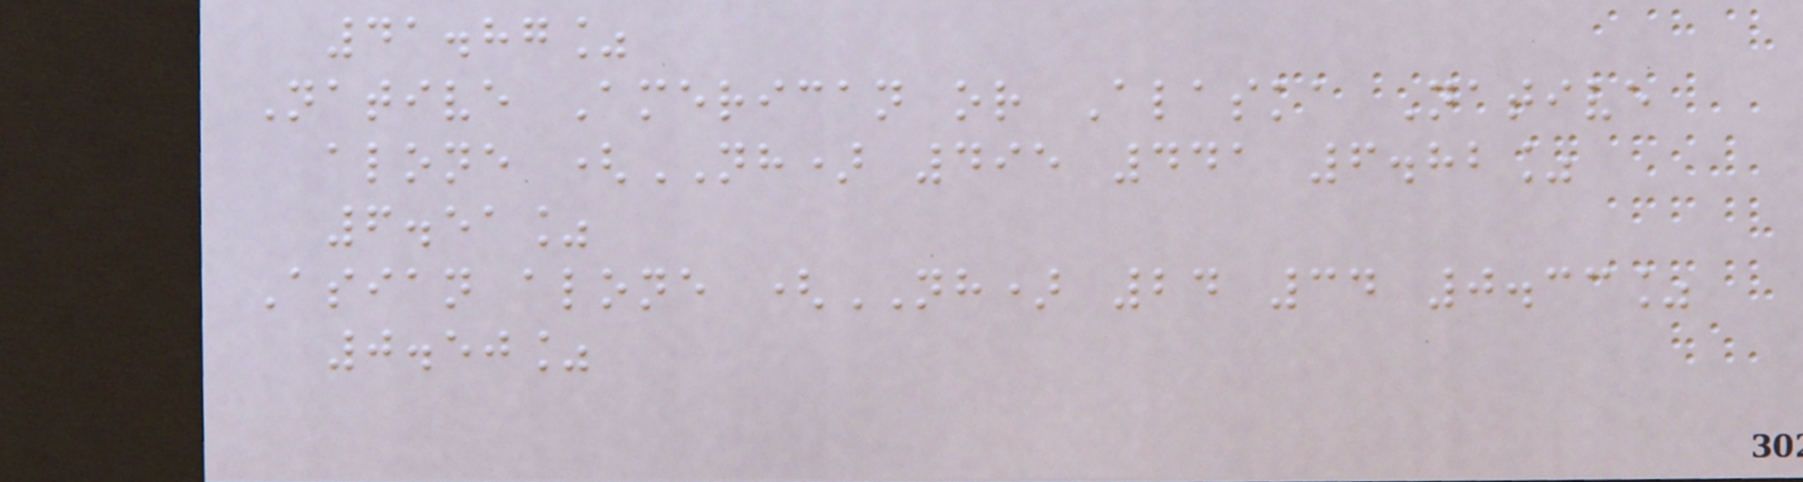41.87%
Native American or Alaska Native
alone (NH) 495 441 6.82%
6.51%
Asian alone (NH) 24 34 0.33%
0.50%
